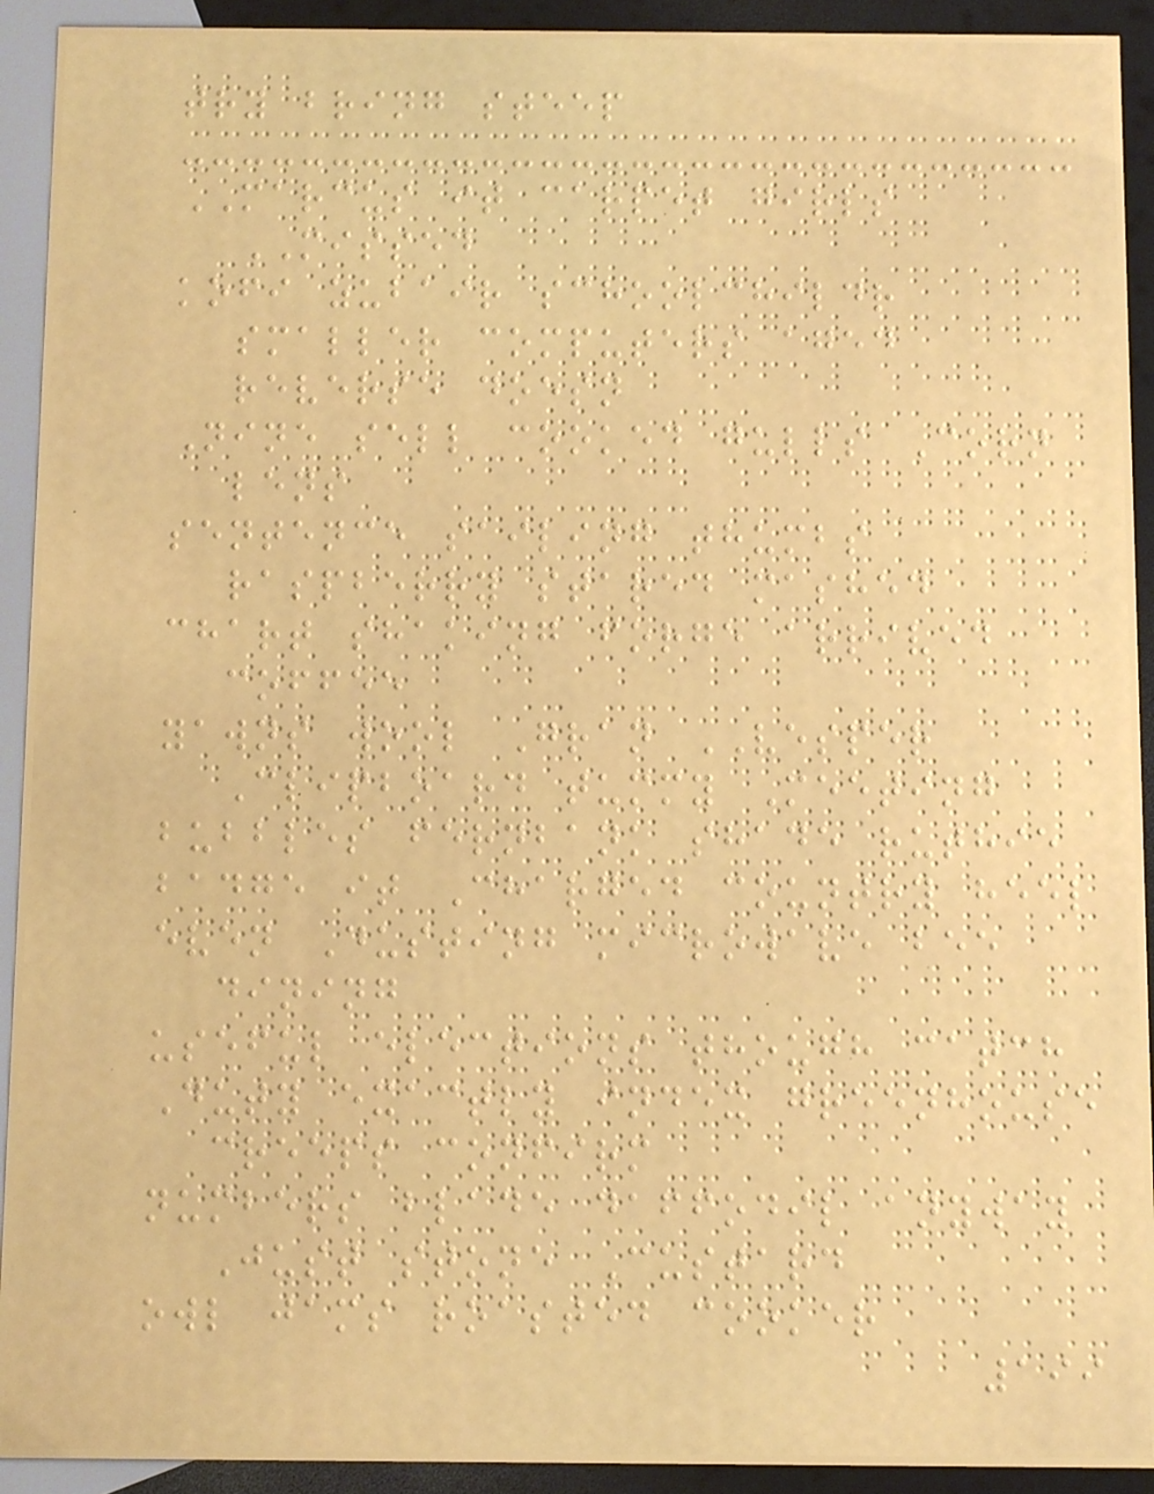try bring steep
MARCUS it carpet girls
MISSED
kofi zubair schoolchildr
smaller computers aged
reverse doesn
Nine sell cooked gulls Corn
lens
sentence sailing thumbs
raspberry stared mashed
chart shaking forge arrived
coffee
yawns wool Gran VESPER
Clipboard tummy Meeting
bubbles fernbank shade ruthie
badge it Charged country heel
even Dusting microwave bee
dining
useful elections though catch
Duty exactly index greenhouse
creeps confirm
numbers blade daffodil anyway
Just stone Custard
owl jams roasted cooker
199
